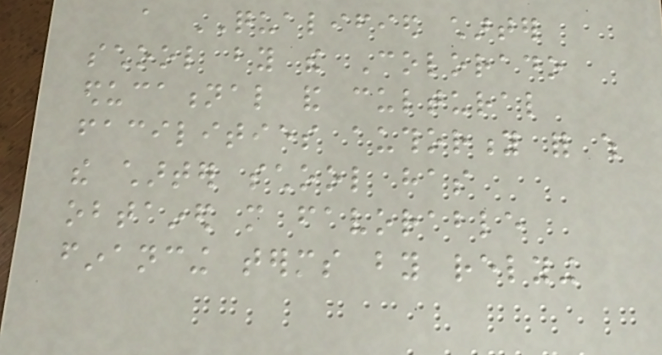a QUALIFIED charter
school by the Colorado
educational and cultural
facilities authority for which
the charter school has
obtained more favorable
financing terms by relying
